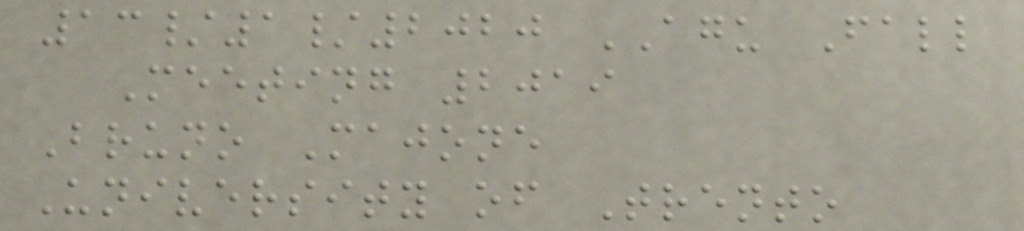13/1/2020 AGU Fall
Meeting 2019
Bruno Majone
University of Trento
